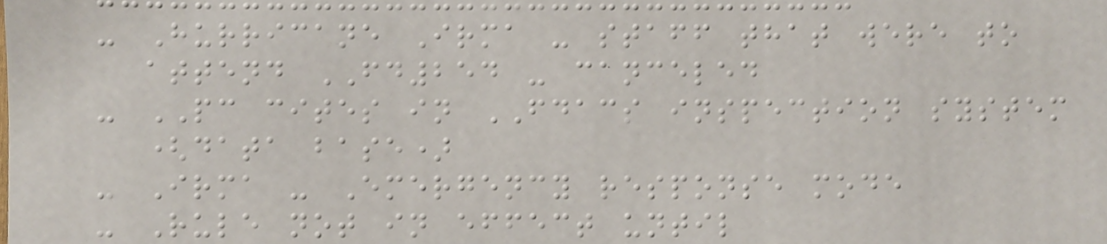- Hurricane Irma - staff that were to
attend FD254 - canceled
- PC cites in FDACS inspection system
(data base)
- Irma - Emergency response mode
- Rule not in effect until
